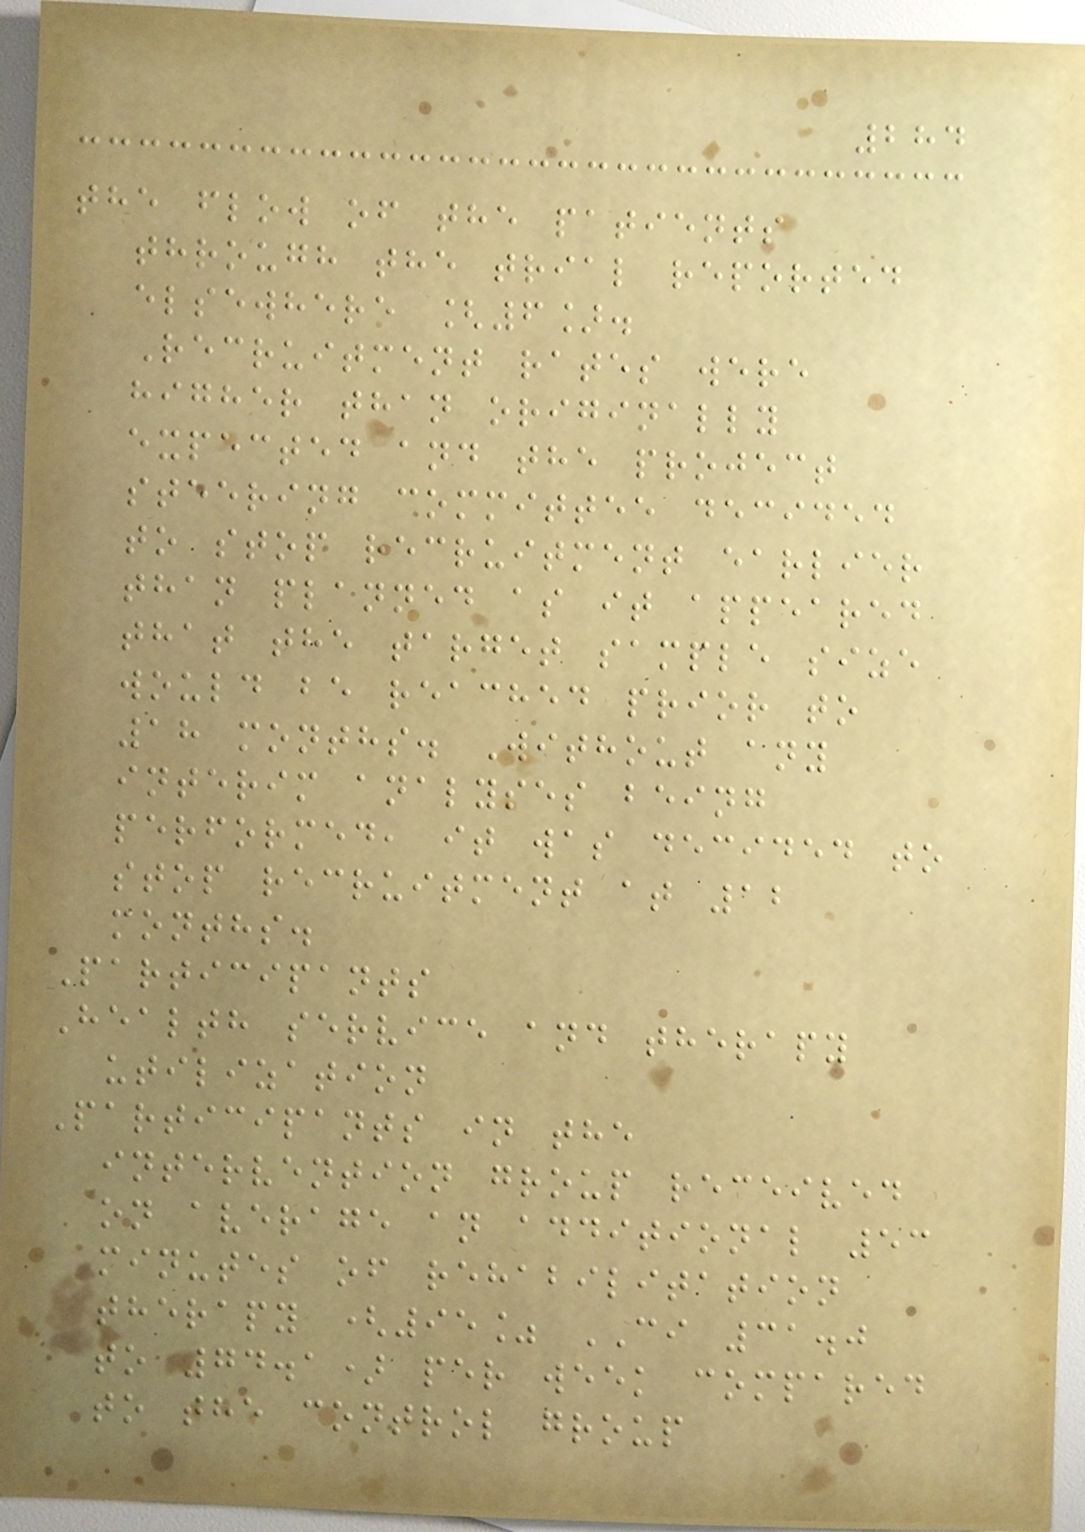284
the flow of the patients
through the trial reported
elsewhere [6].
Recruitment rates were
higher than originally
expected and the project
steering committee decided
to stop recruitment earlier
than planned as it appeared
that the target sample size
would be reached prior to
18 months. Without any
interim analyses being
performed, it was decided to
stop recruitment at 12
months.
Participants
Health service and therapy
utilization
Participants in the
intervention group received
on average an additional 53
minutes of rehabilitation
therapy (95% CI 31.0
to 74.1) per week compared
to the control group
